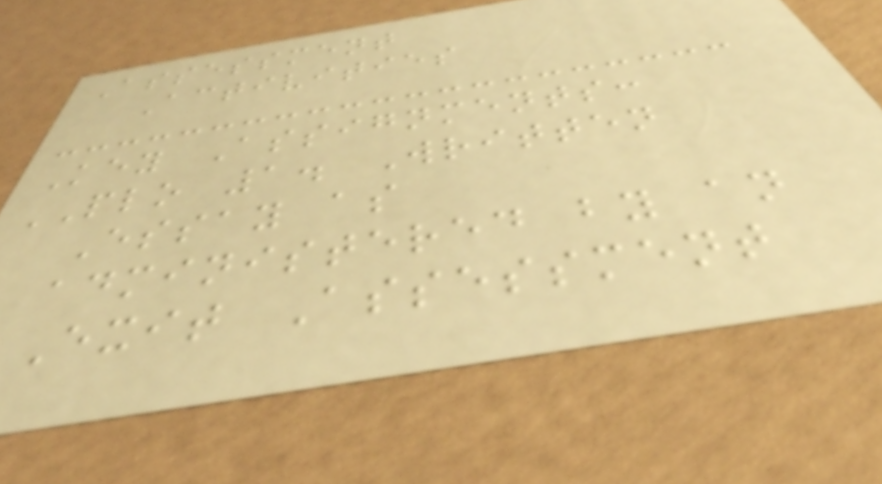Assessment
Activities
Key Assignments:
PLO 1. Written
Essay as
administered by an
Exit Assessment
